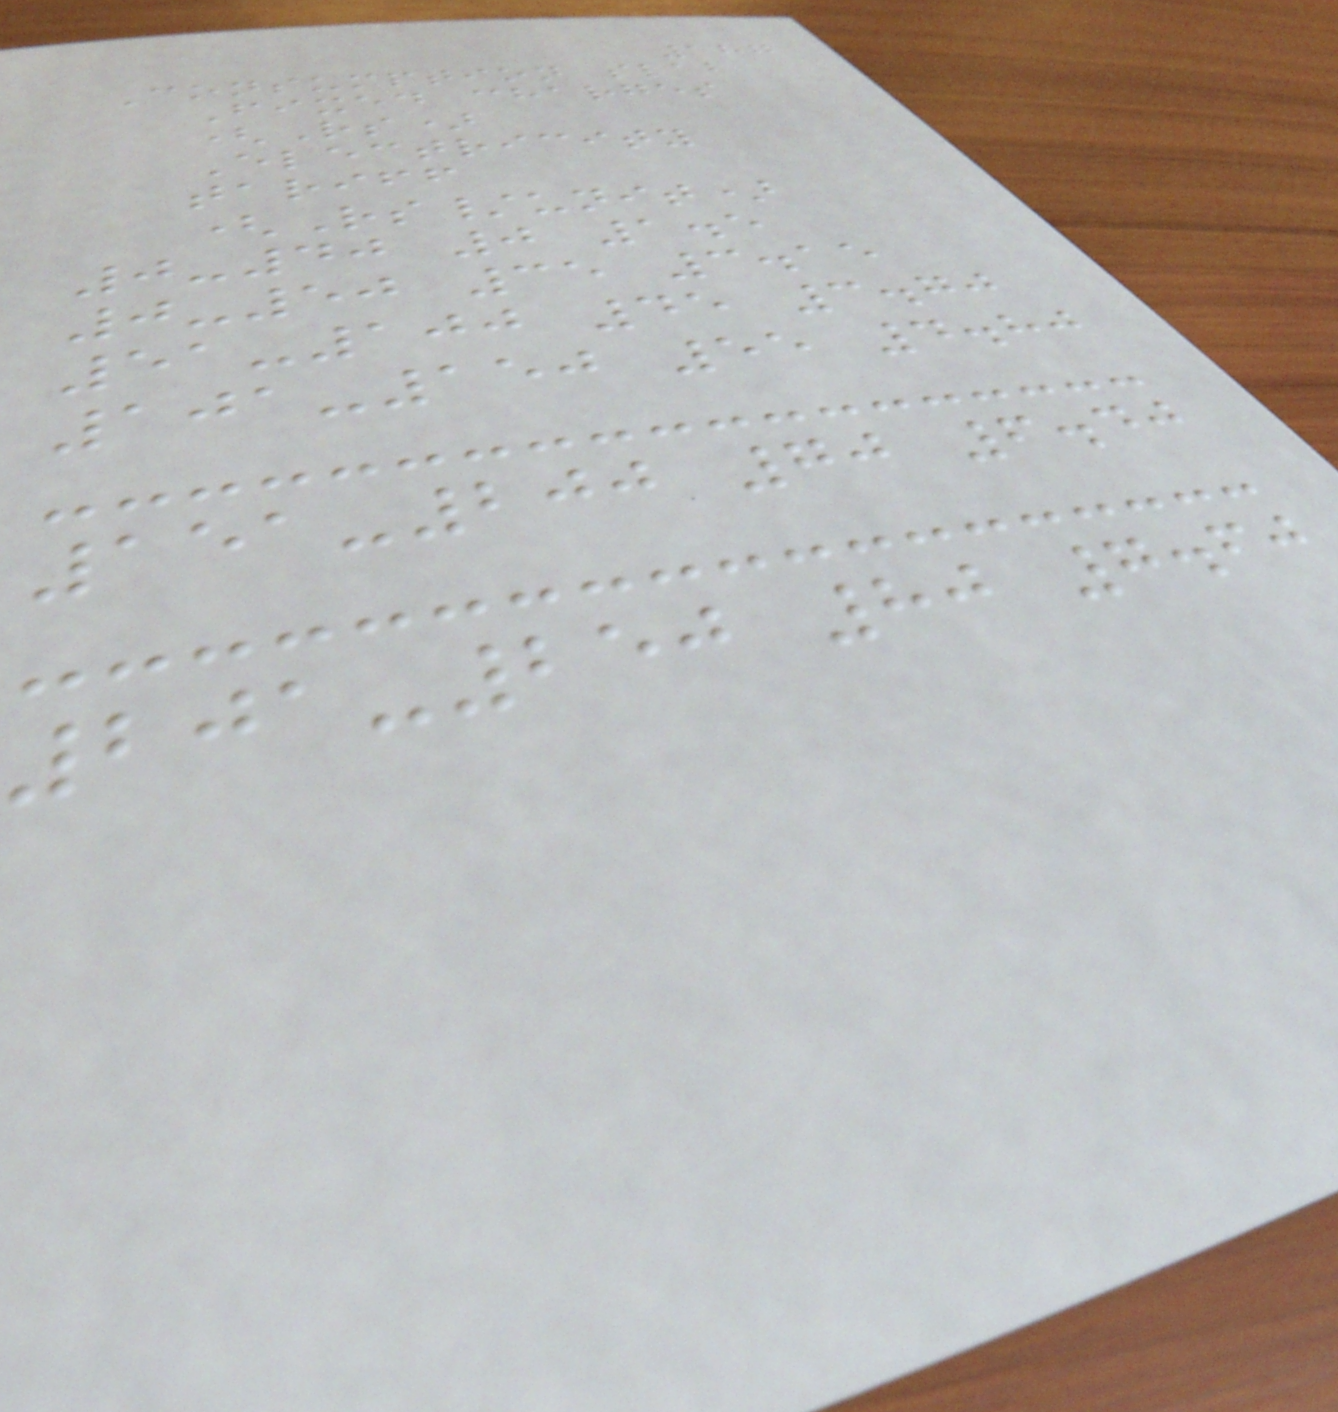187
Consumption slab
Fixed charges
(Rs)
Electricity
tariff
(Rs/unit)
0-40 0 1.5
0-50 35 3.15
51-100 45 3.70
101-150 55 4.80
151-200 70 6.40
201-250 80 7.60
